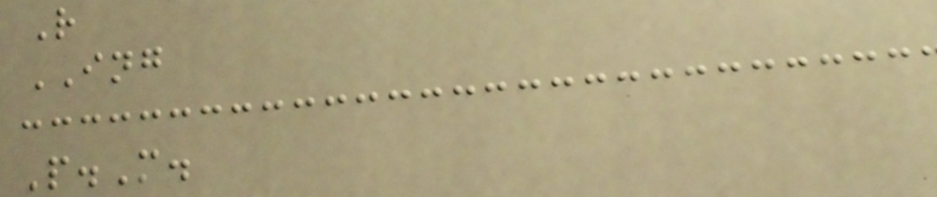R
ING
P.M.
